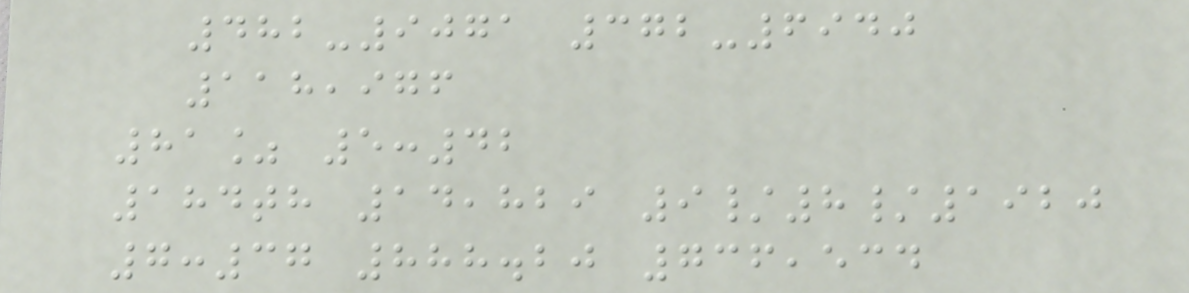482-9071 372-6940
118,976
81% 5:42
184th 14,829 9/8/1920
7:37 888.20 736,534
